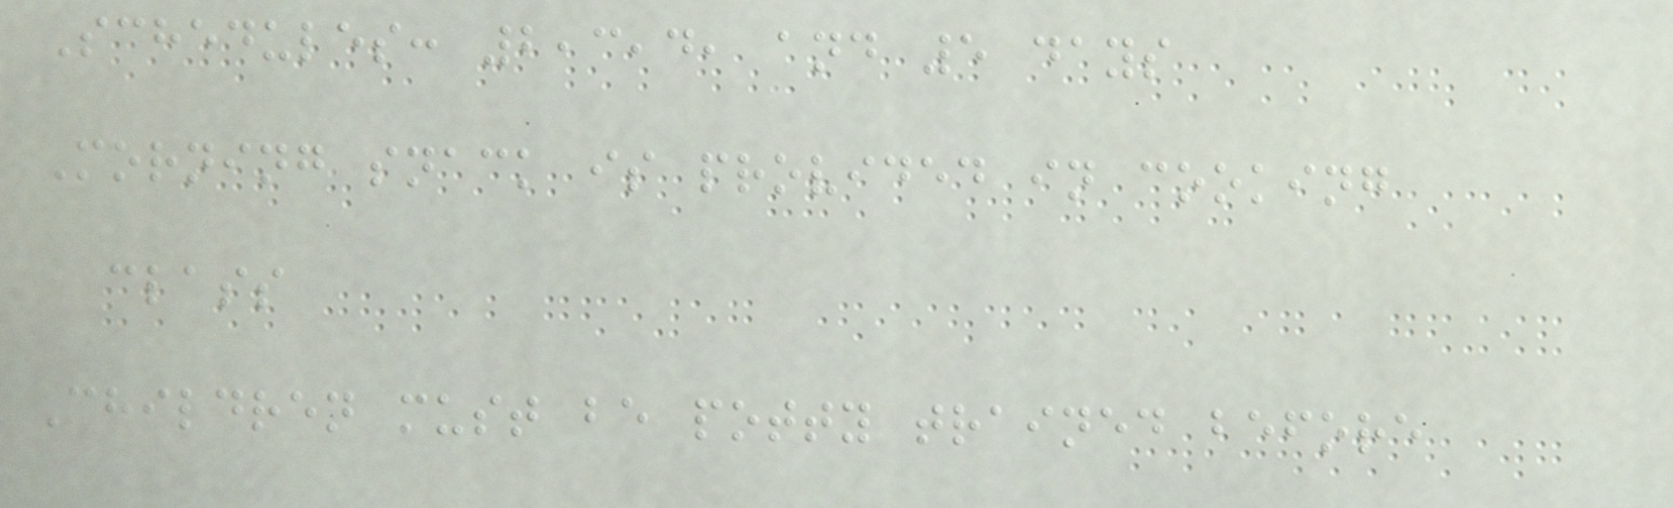Schedules: 2,3,4, and 5 days
Morning snack is provided in cooking
class
Children must be potty trained before
